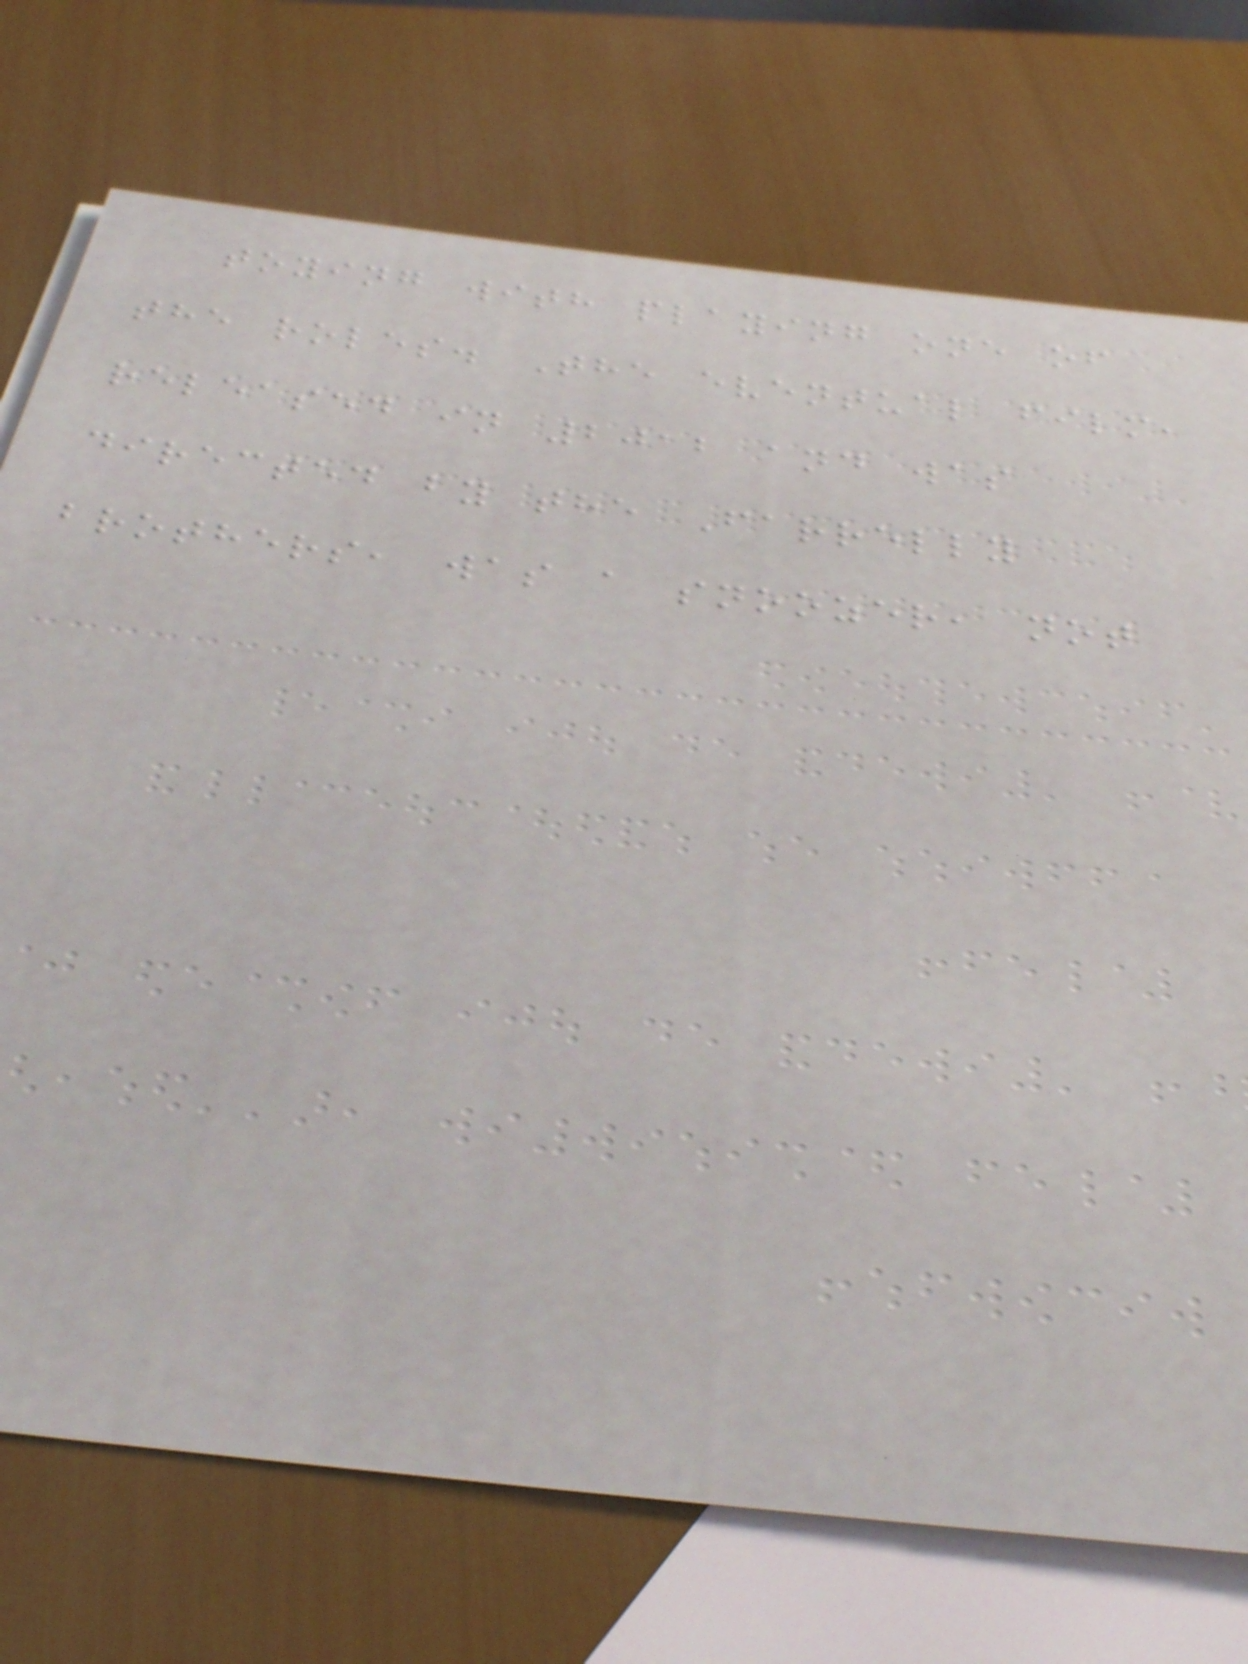toying with playing one of
the roles. The eventual film,
released in 2012 and was
directed by the Farrelly
brothers, was a snoozer, not
